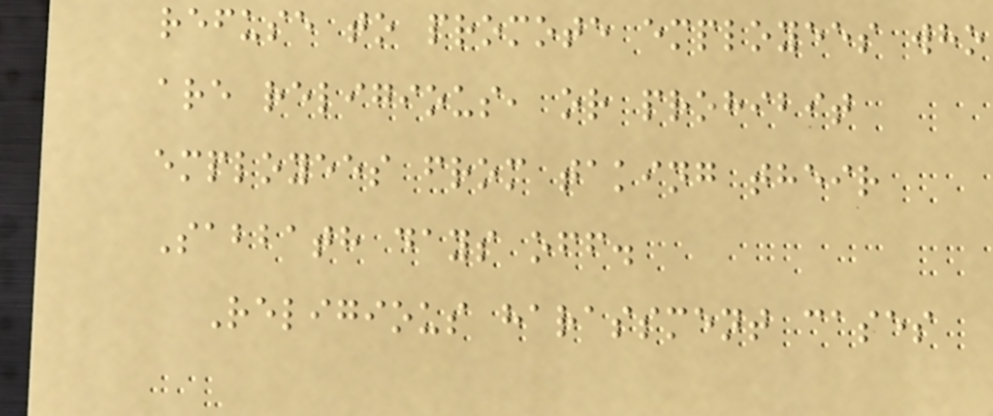refuse to promote employees who
are religious, or prohibit
employees from taking their
Sabbath days off.
Religious harassment cases
